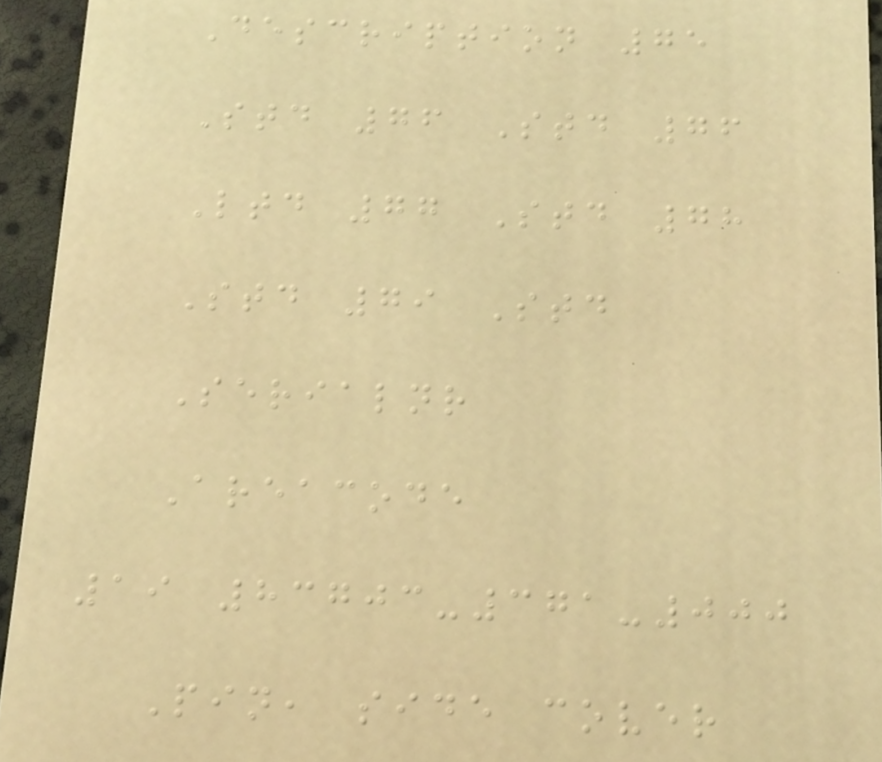Description 75
Std 76 Std 76
Ltd 77 Std 78
Std 79 Std
Serialnr
Areacode
19 83703-371-000
Pin, side cover
